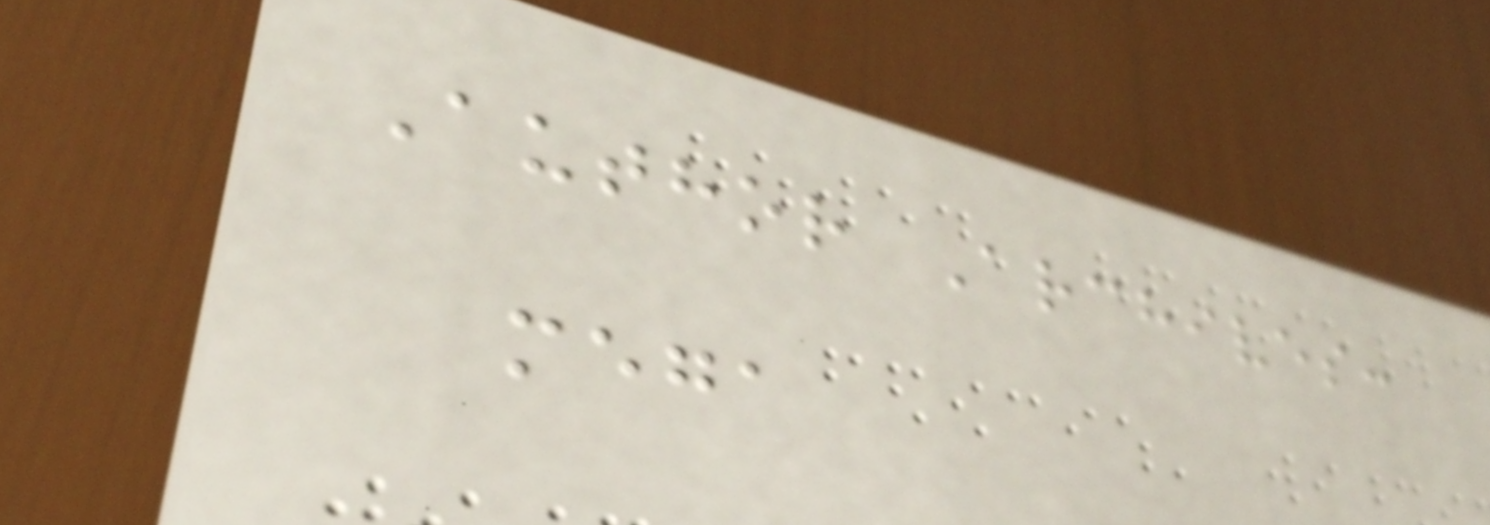Author Archives:
mega
